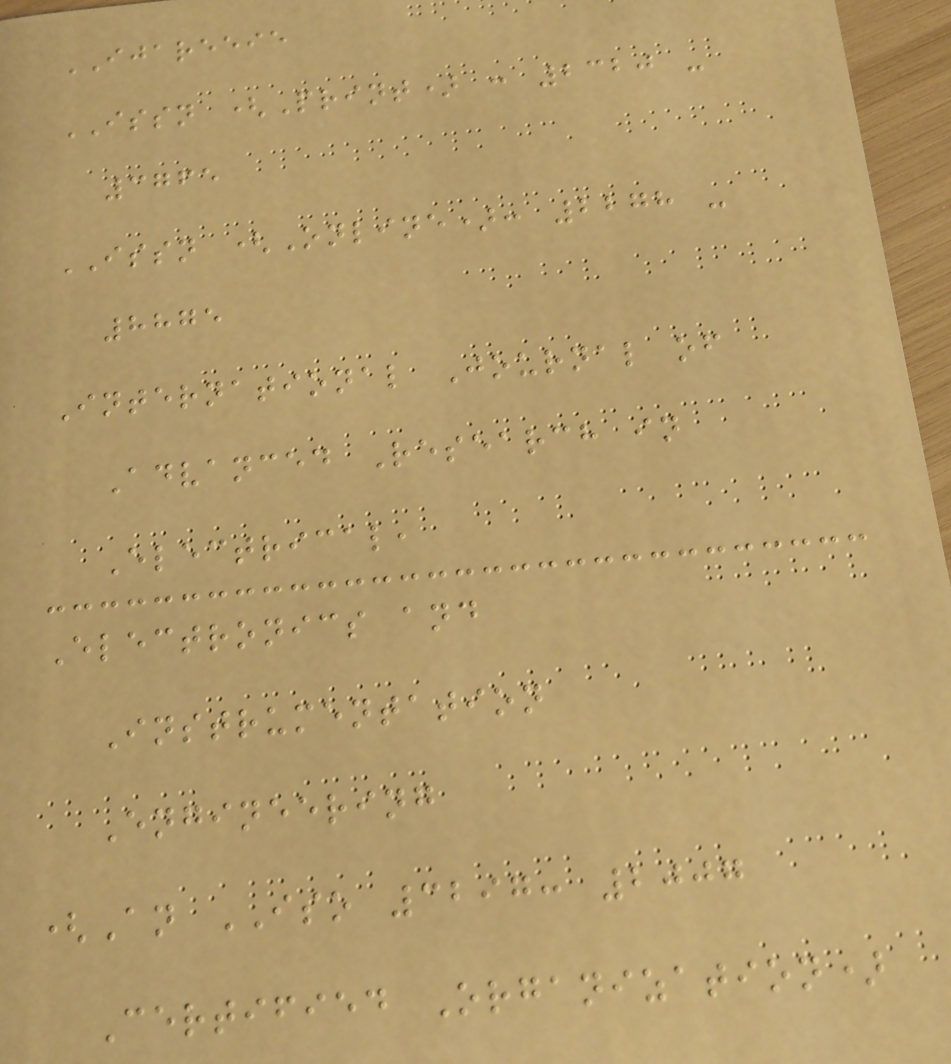IJAREEIE
ISSN (Print) : 2320 -
3765
ISSN (Online): 2278 -
8875
International Journal of
Advanced Research in
Electrical,
Electronics and
Instrumentation
Engineering
(An ISO 3297: 2007
Certified Organization)
